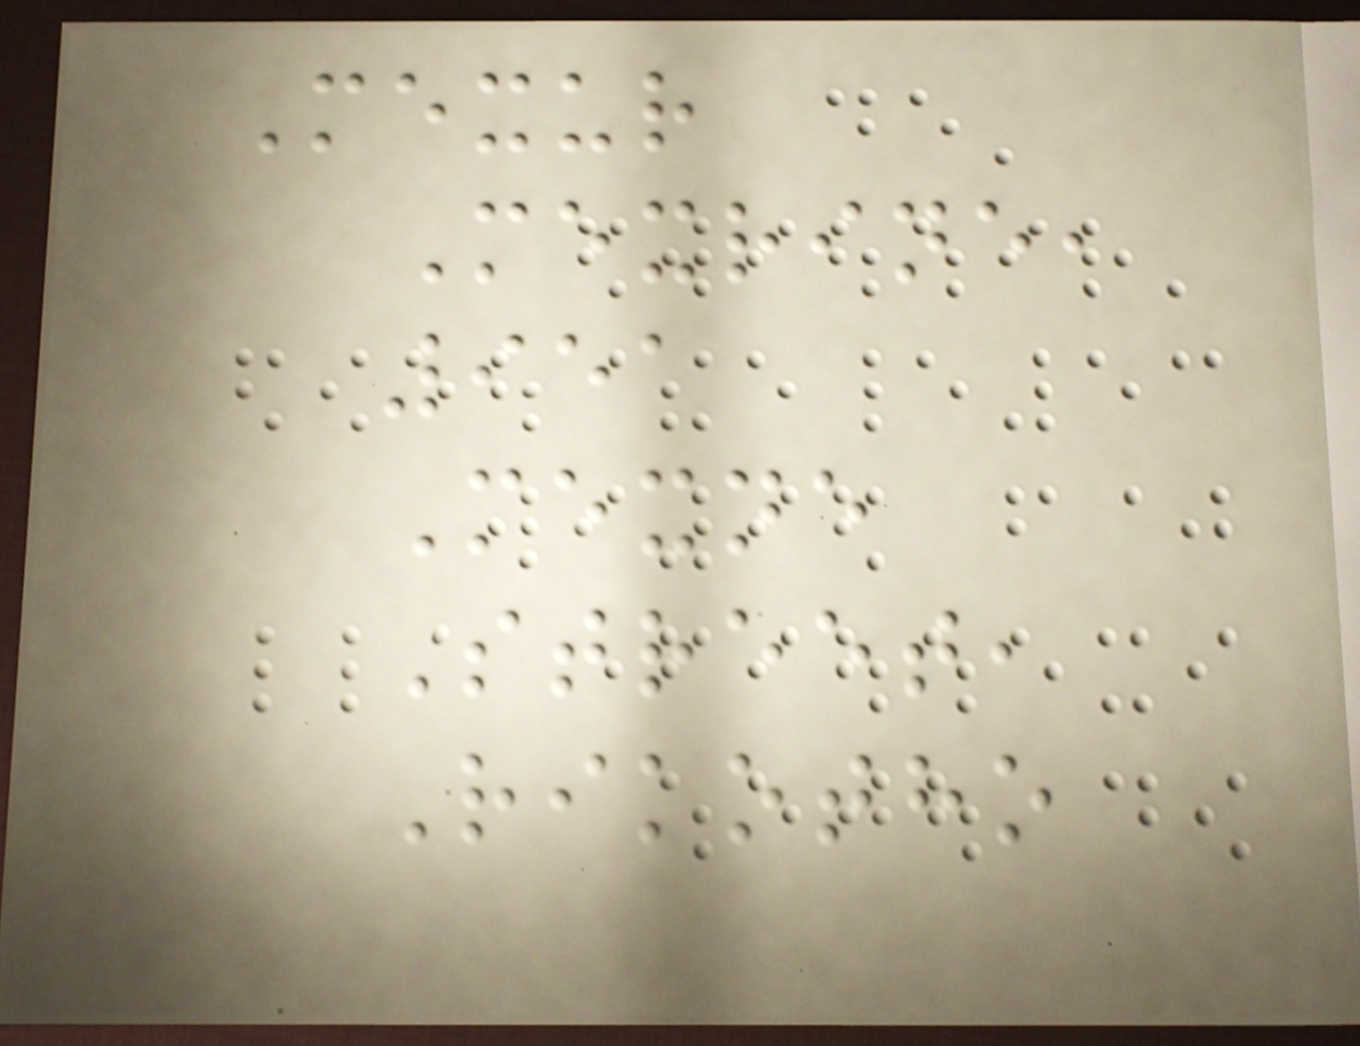Mexur
Mexrine,
951
Mexne
Street,
Rikotho
